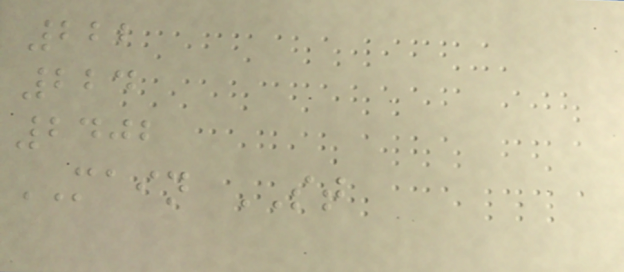222
224
2402
MAIN ST
